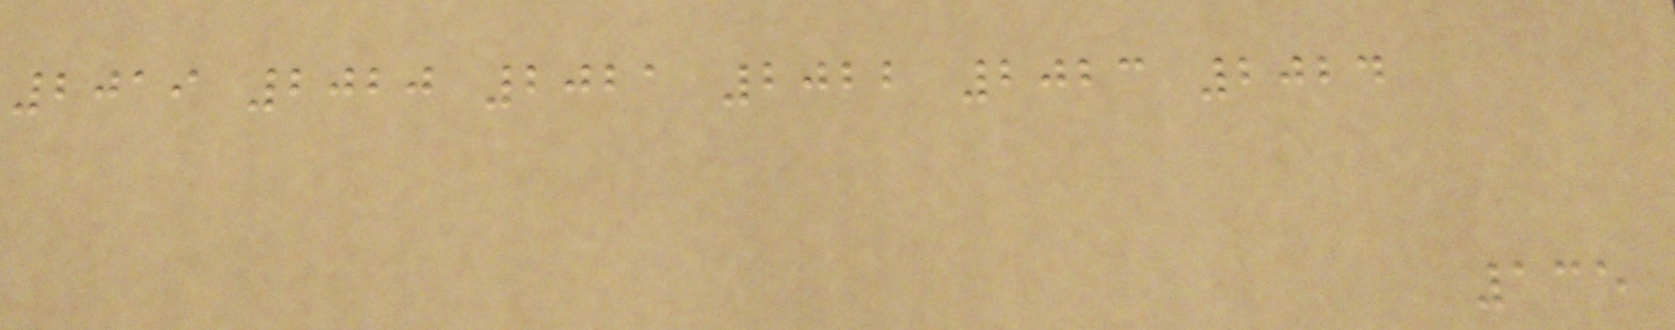2019 2020 2021 2022 2023 2024
135
